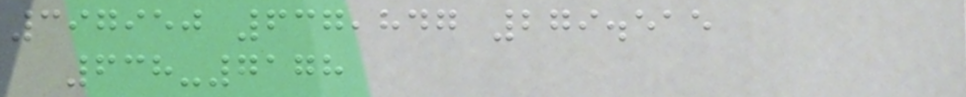397950 637,847 279.515
638-7178
